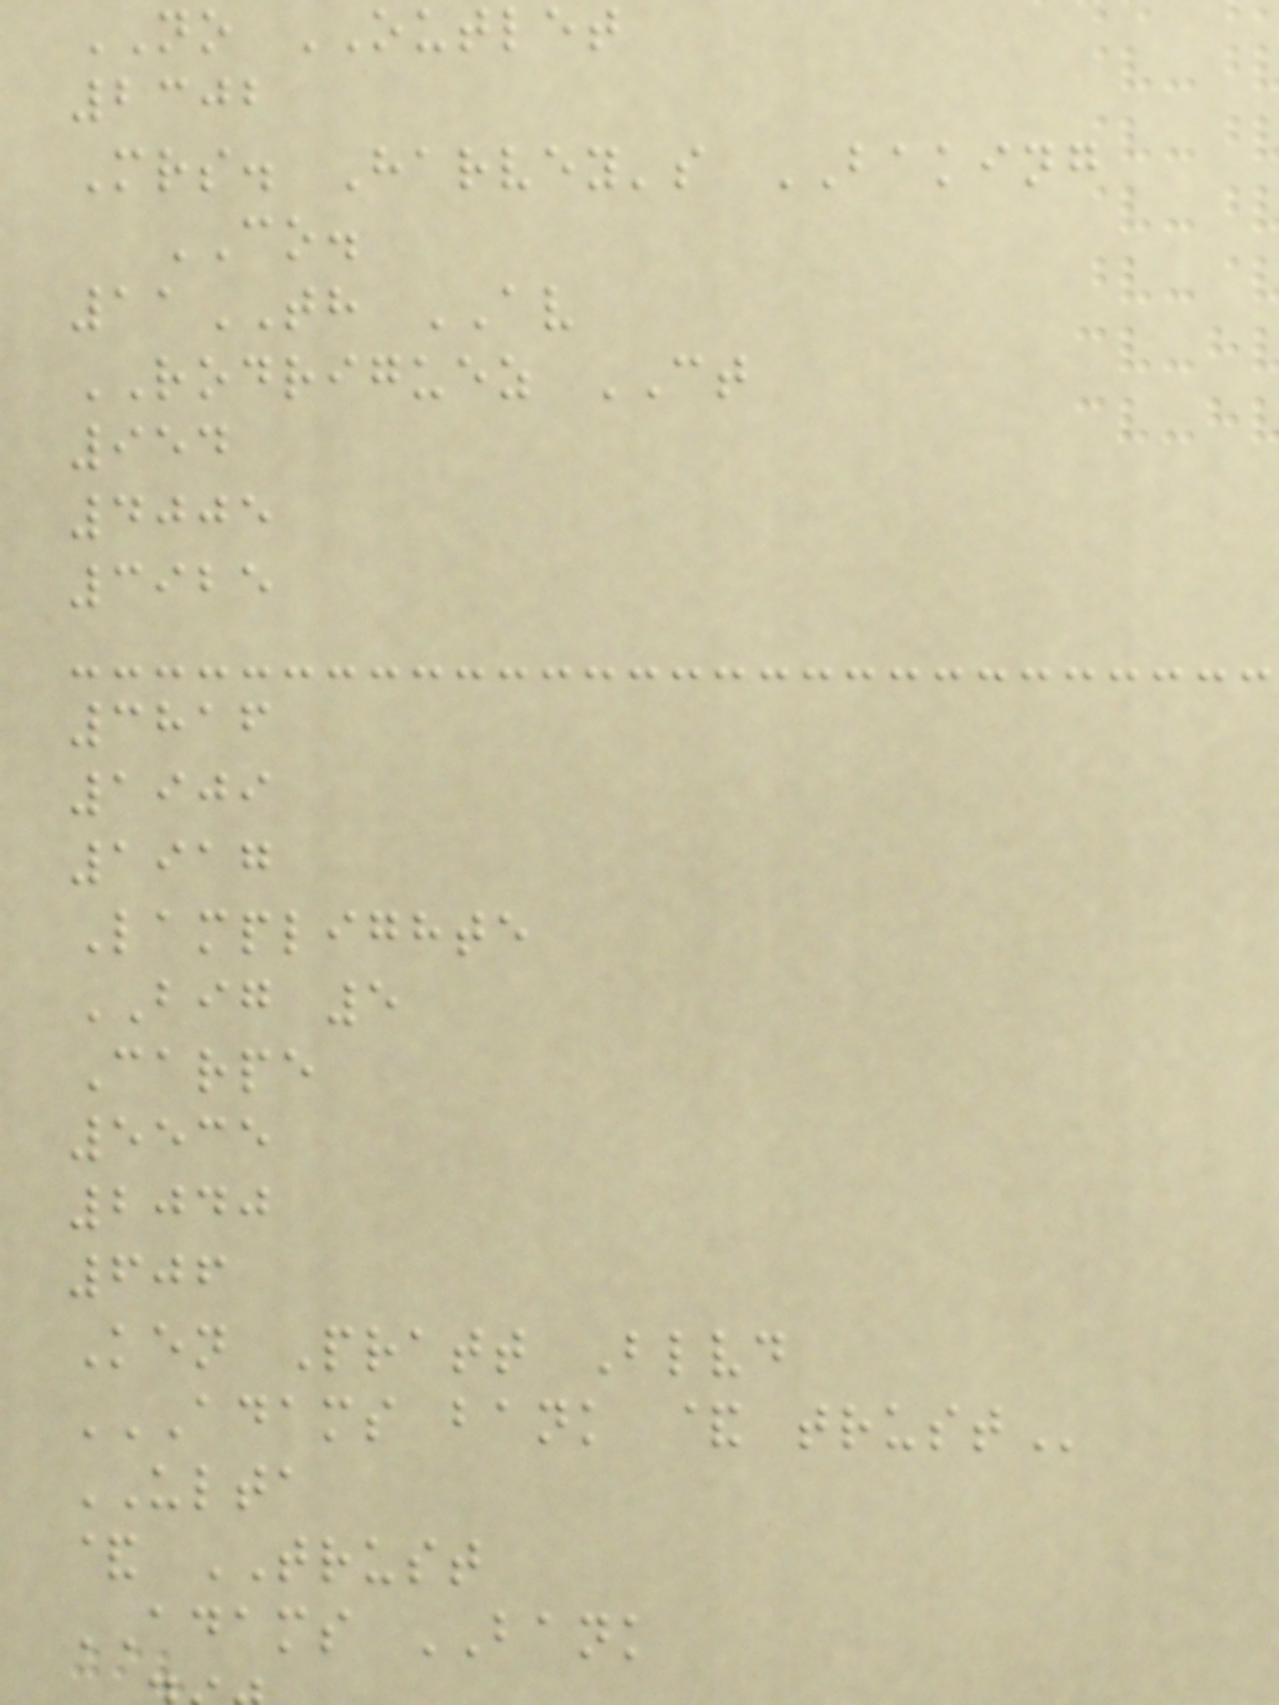NO OUTLET
2302
Mrs. Harvey's BAKING
CO.
11TH AV
RODRIGUEZ CT
954
4005
3925
3816
1909
1917
Lamplighte
BIG 5
Carpe
5535
2040
606
Ken Pratt Blvd
ADAMS BANK & TRUST
ULTA
& TRUST
ADAMS BANK
